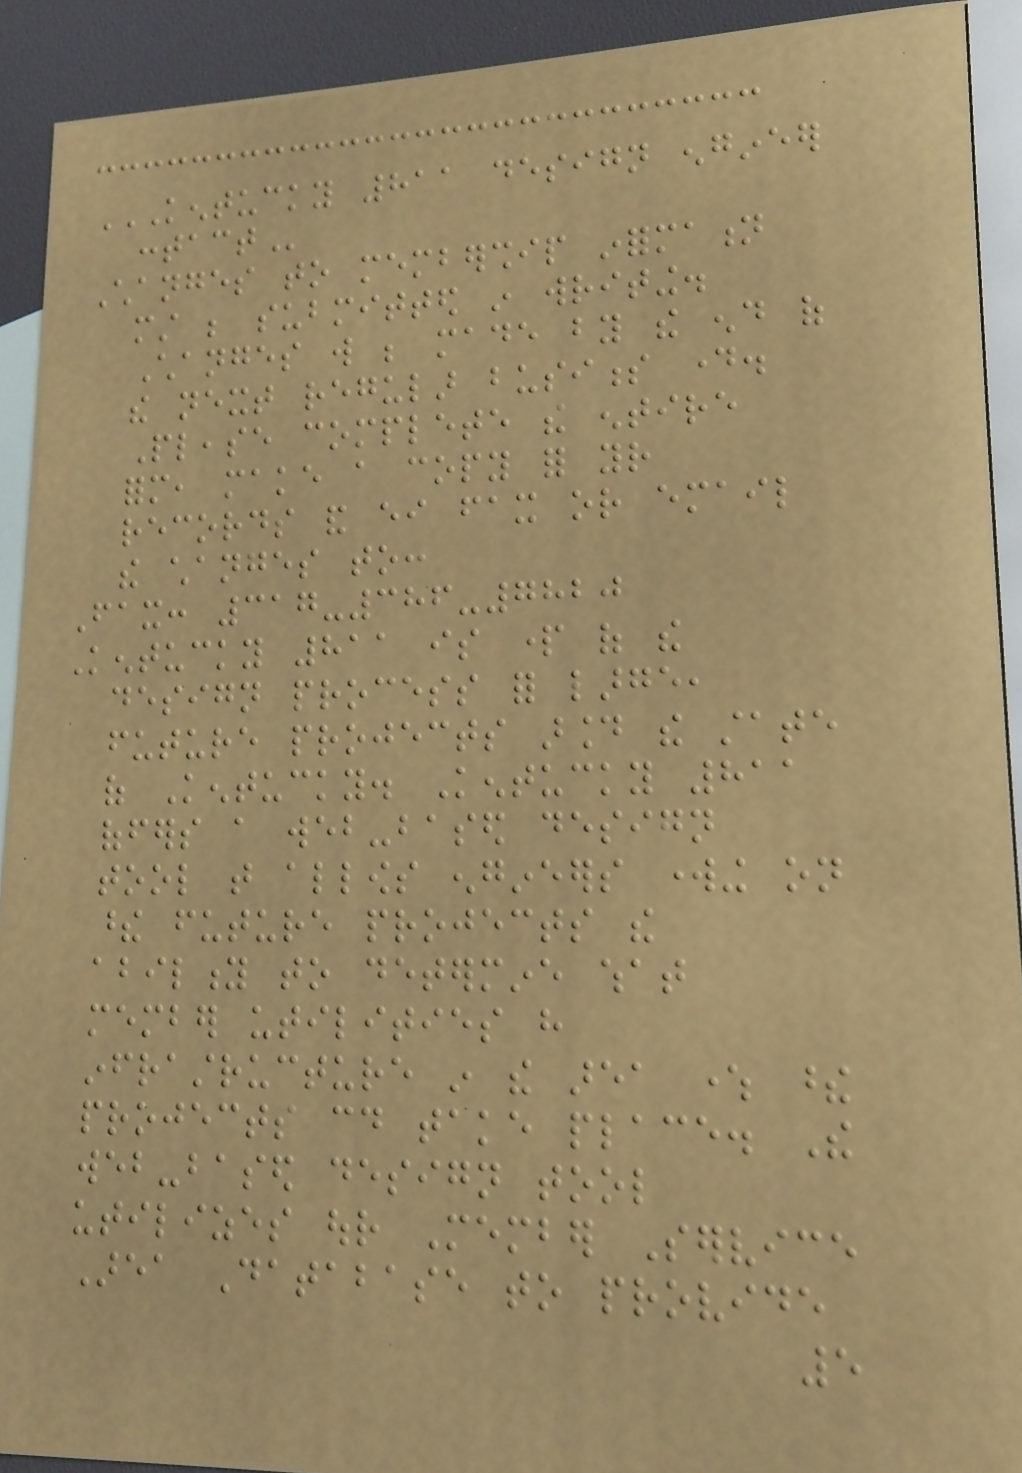KENTUCKY 811 DESIGN ENGINEER
CONTACT
Changes to membership information
must be submitted in writing.
Changes will be made by the end of
the next regular business day.
Please complete the entire
form, make a copy for your
records and either fax or email
the changes to:
Fax: 317-386-7820
Kentucky 811 is part of the
design process for large,
future projects around the state
of Kentucky. Kentucky 811
offers a web-based design
tool that allows engineers working on
these future projects the
ability to determine what
member utilities have
infrastructure in the area where these
projects could take place. The
web-based design tool
utilizes our Member Service
Area Database to provide
5
